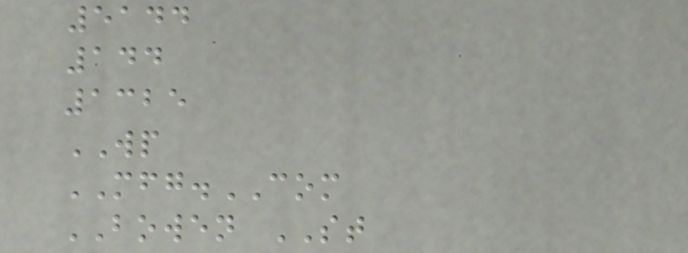5144
144
1325
WP
MFG.COM
BOWEN ST
